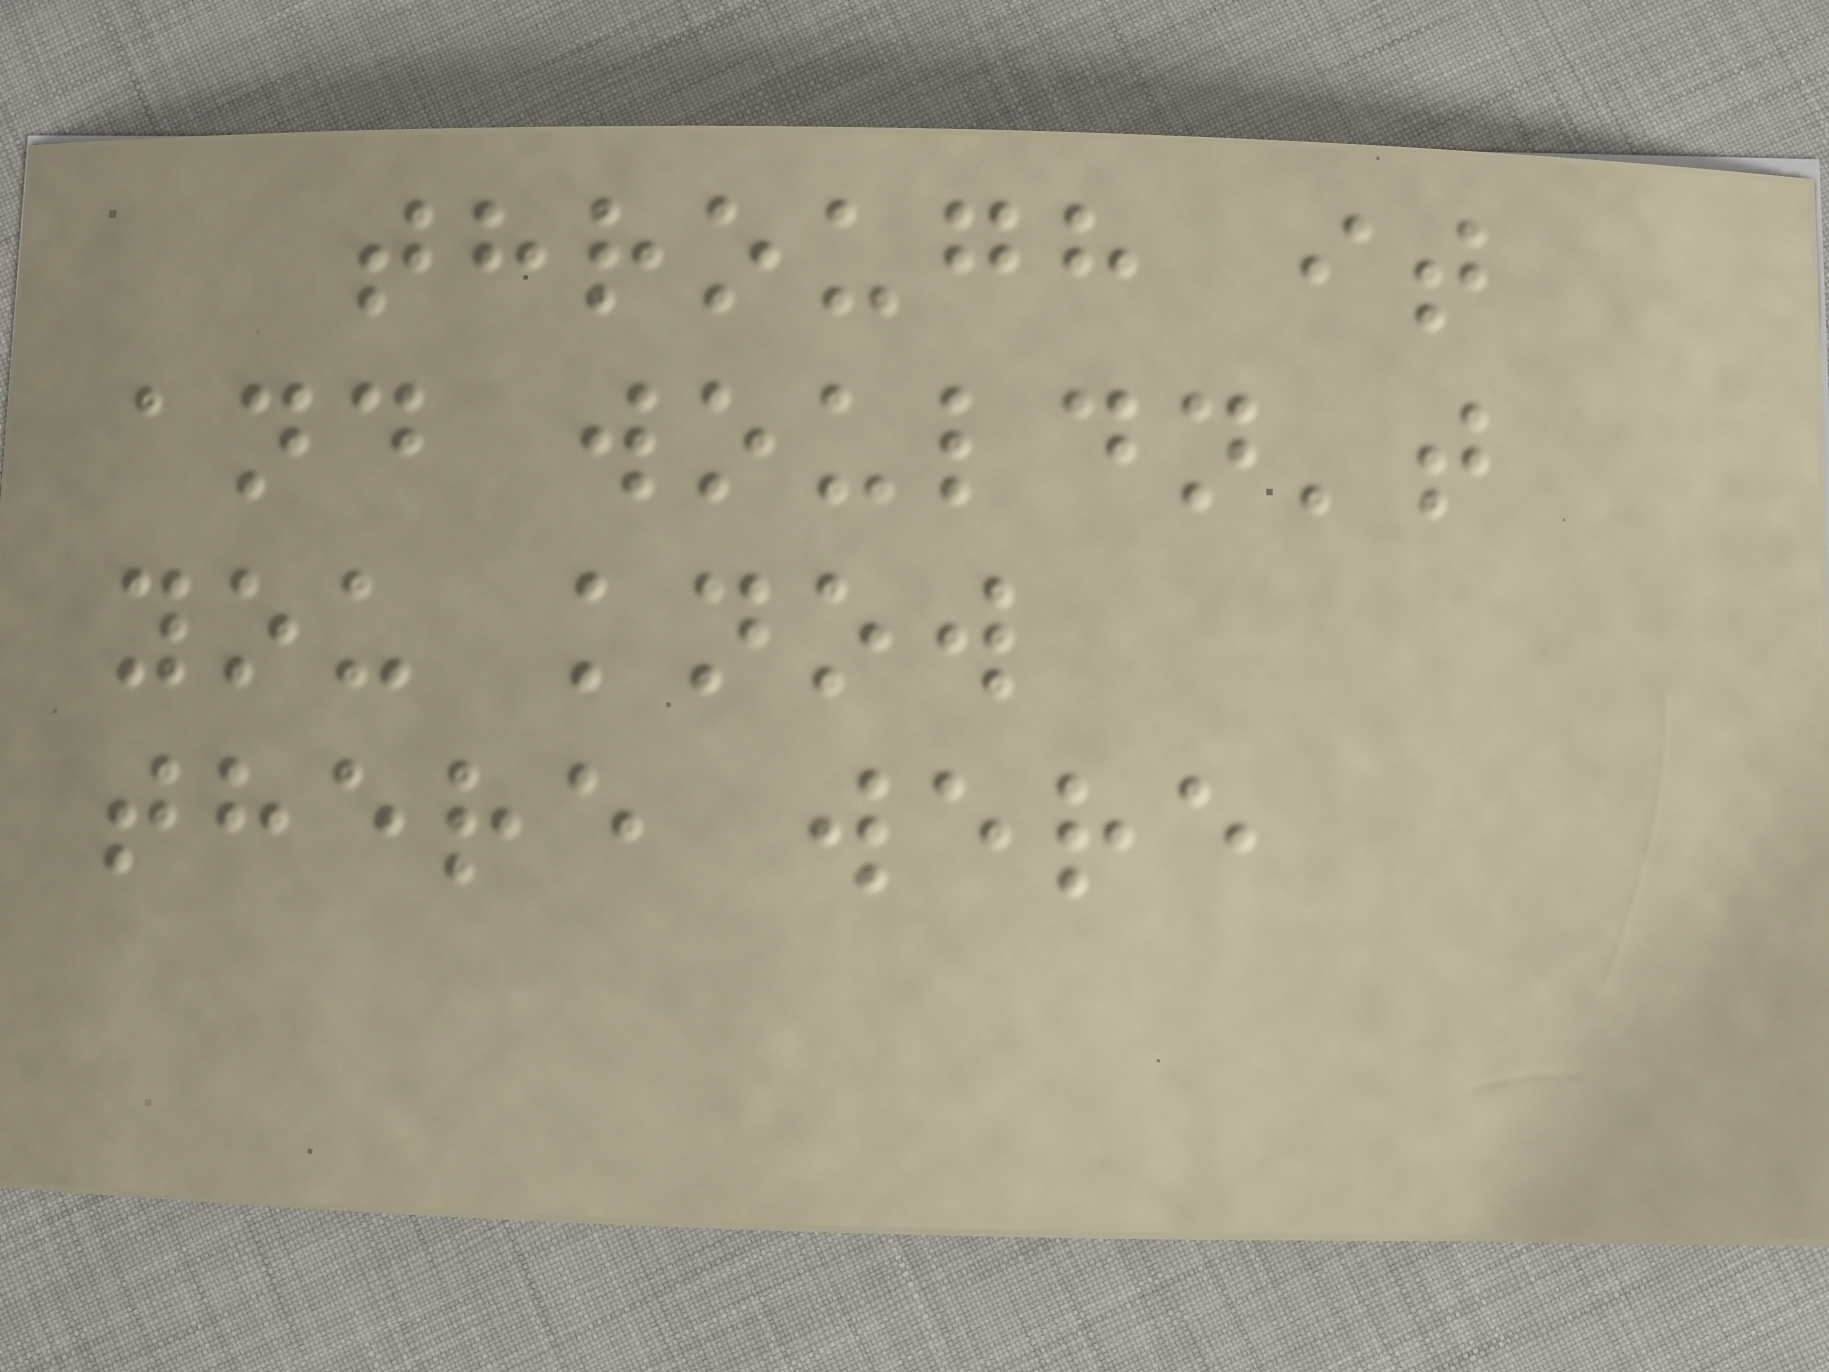through it
and wouldn't
you know
there were
